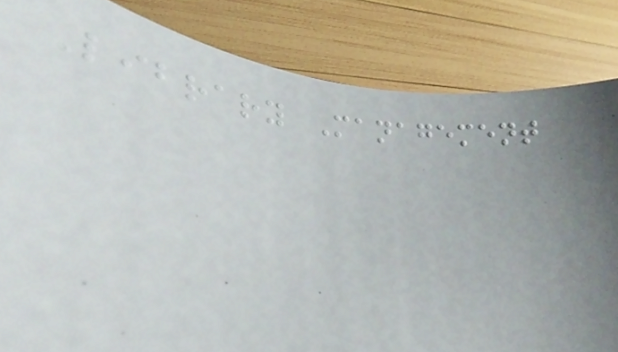Library Management
